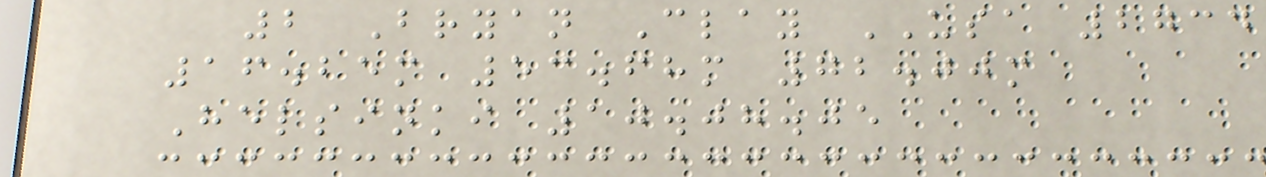2 Bryan Clay USA 2734
16.25m 53.68m 72.00m
Helsinki 10.08.05
